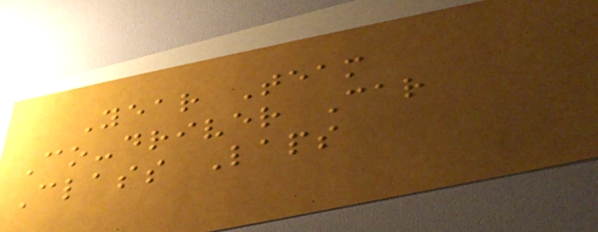Year Team
Co-driver Car
Class Laps
